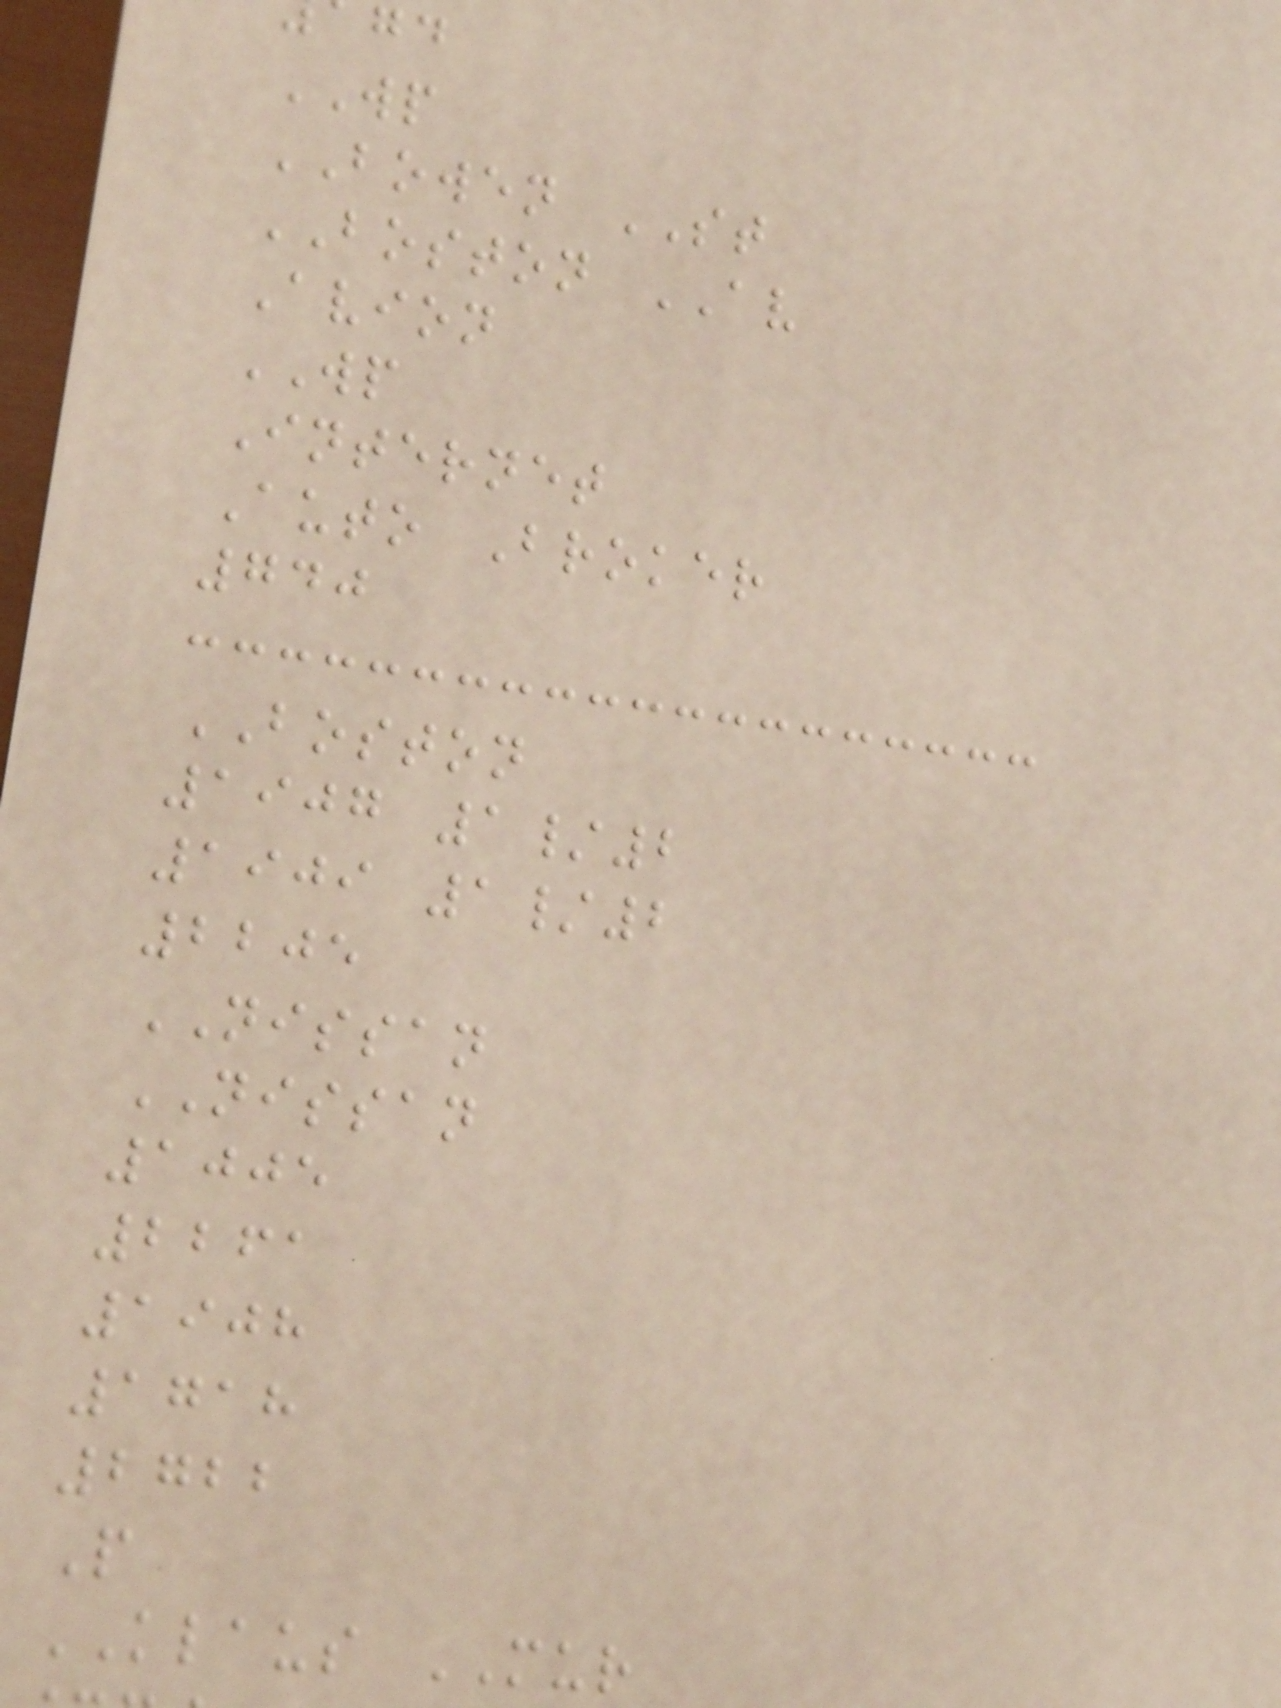WP
BOWEN ST
BOSTON AV
Avion
WP
Internet
Auto Broker
740
BOSTON
1907 1/2
1909 1/2
2205
NISSAN
NISSAN
1005
2261
1908
1718
2722
P
KLAUS MUR
